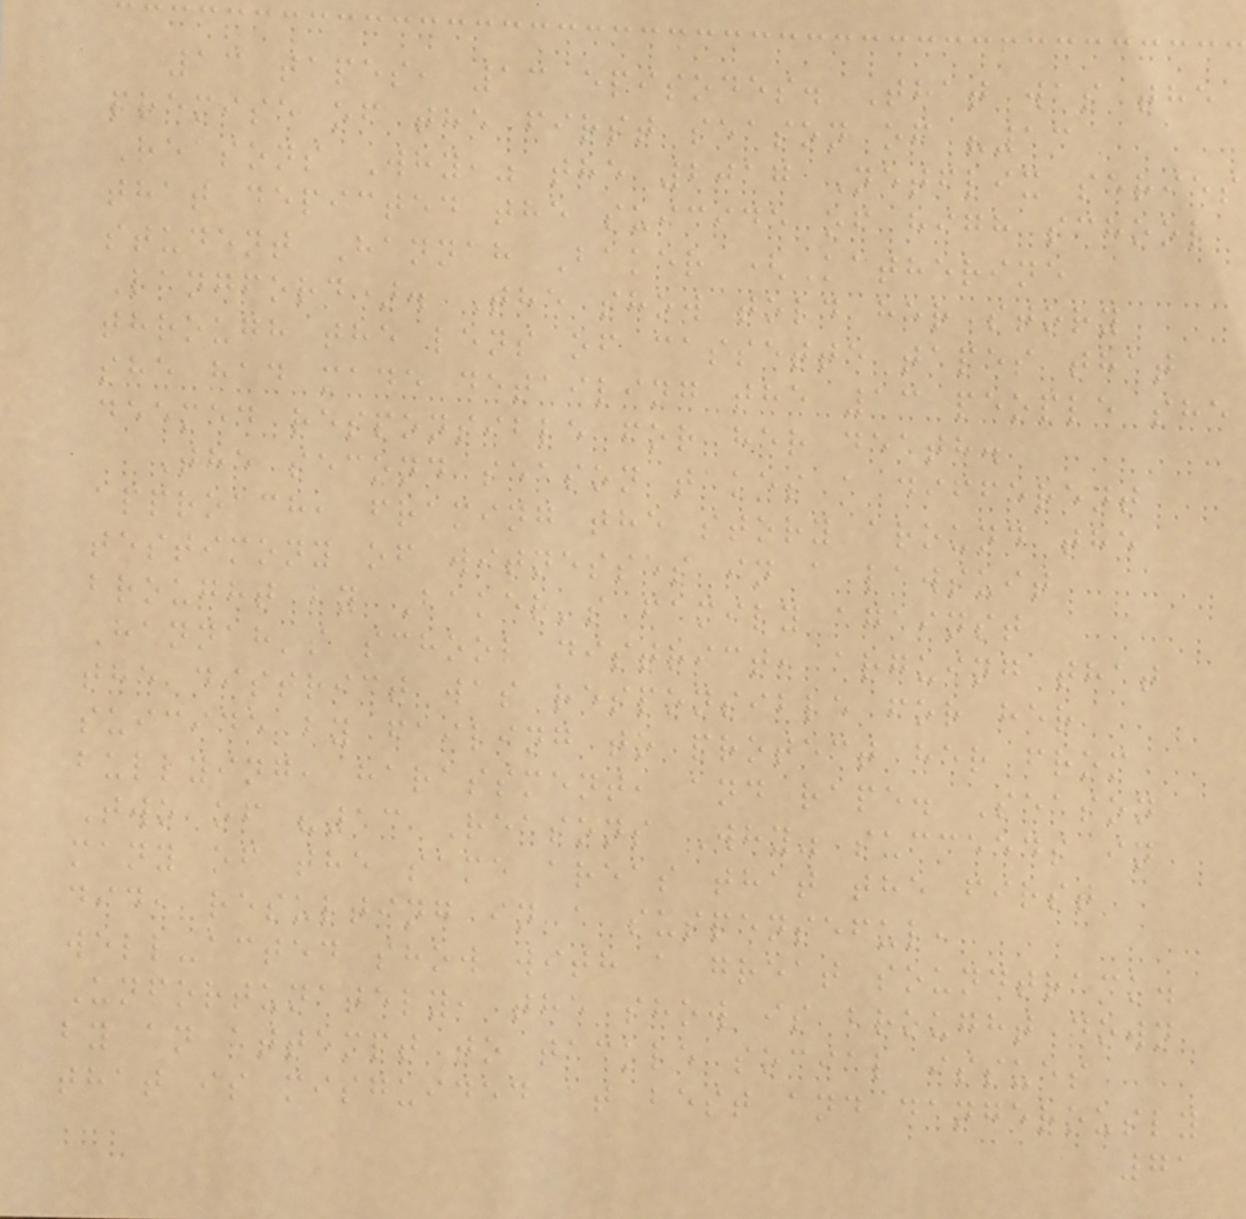13 tapes, 13 episodes. That was the
premise of the first season of "13
Reasons Why," the 2017 Netflix series
that depicted the suicide of high school
student Hannah Baker (Katherine
Langford). The show told her story
through the lens of cassette tapes that
she had made detailing the 13 people she
deemed responsible for her death.
The second season takes a different
approach, framing the story around the
testimony of witnesses in a lawsuit
brought by Baker's family against
Hannah's school district, arguing that
the district was responsible for her
suicide by failing to protect her from
bullying, harassment, and rape. Season
Two of "13 Reasons Why" succeeds in
many of the same areas that the first
did, resulting in a suspenseful,
well-acted show with a great soundtrack.
Unfortunately, the show is brought down
by an attempt to tackle social issues
that is misguided at best and dangerously
71
